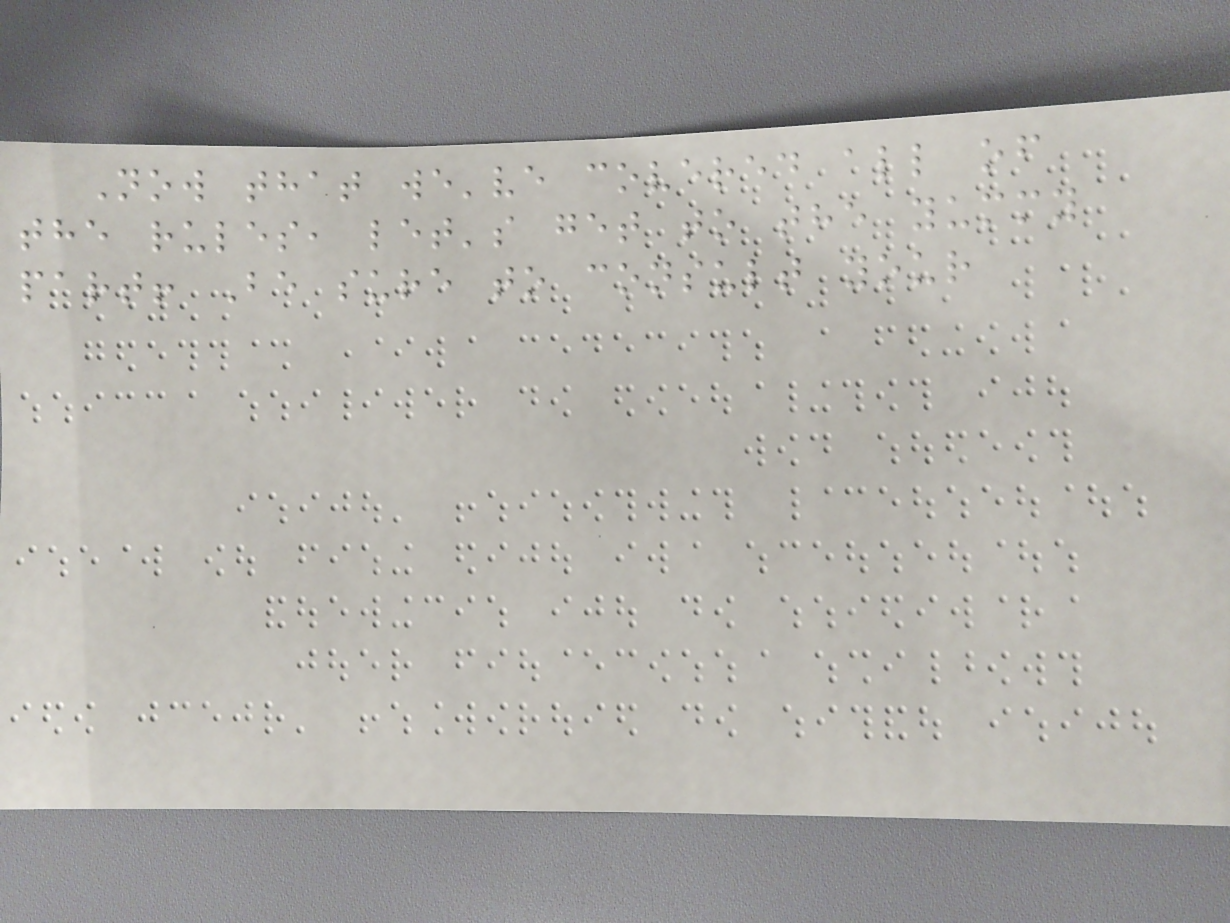Now that we've covered all of
the rules, let's get to the yummy
part! Be sure to consult your
